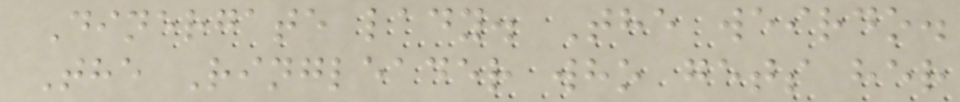Dinergate lady. The weirdo.
The Ringleader who gets her
